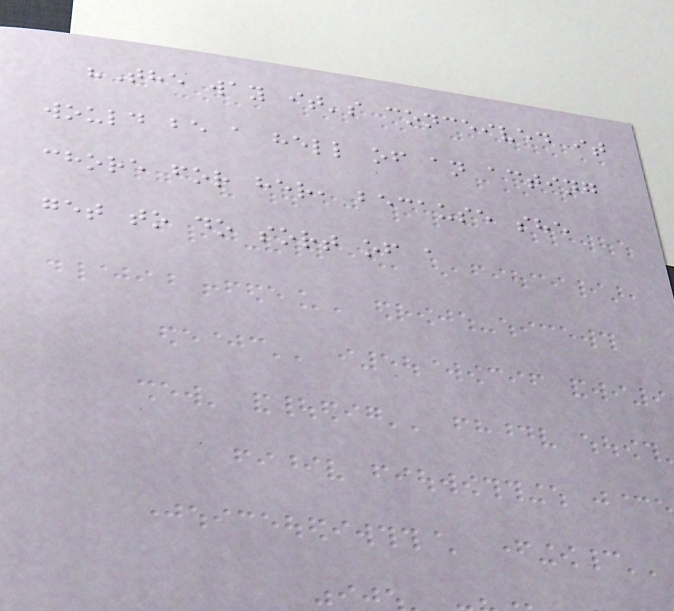"The way it's conceived it
would be a hell of an acting
chore for her, because she
get to do sort of a
